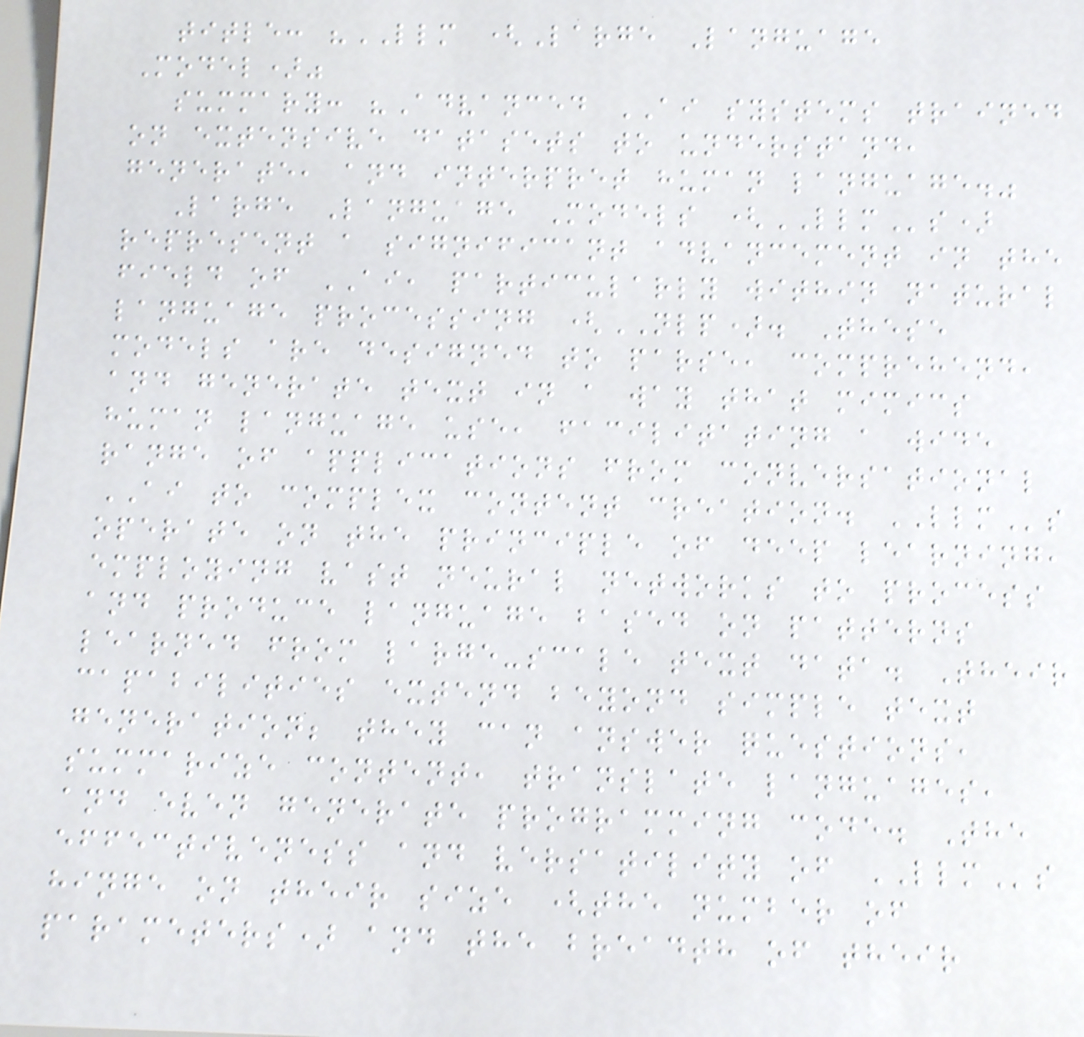title: "LLM (Large Language
Model)"
summary: "Advanced AI systems trained
on extensive datasets to understand,
generate, and interpret human language."
Large Language Models (LLMs)
represent a significant advancement in the
field of AI, particularly within natural
language processing (NLP). These
models are designed to parse, comprehend,
and generate text in a way that mimics
human language use, facilitating a wide
range of applications from conversational
AI to complex content creation. LLMs
operate on the principle of deep learning,
employing vast neural networks to process
and produce language based on patterns
learned from large-scale text data. Their
capabilities extend beyond simple text
generation; they can answer questions,
summarize content, translate languages,
and even generate programming code. The
effectiveness and versatility of LLMs
hinge on their size (the number of
parameters) and the breadth of their
